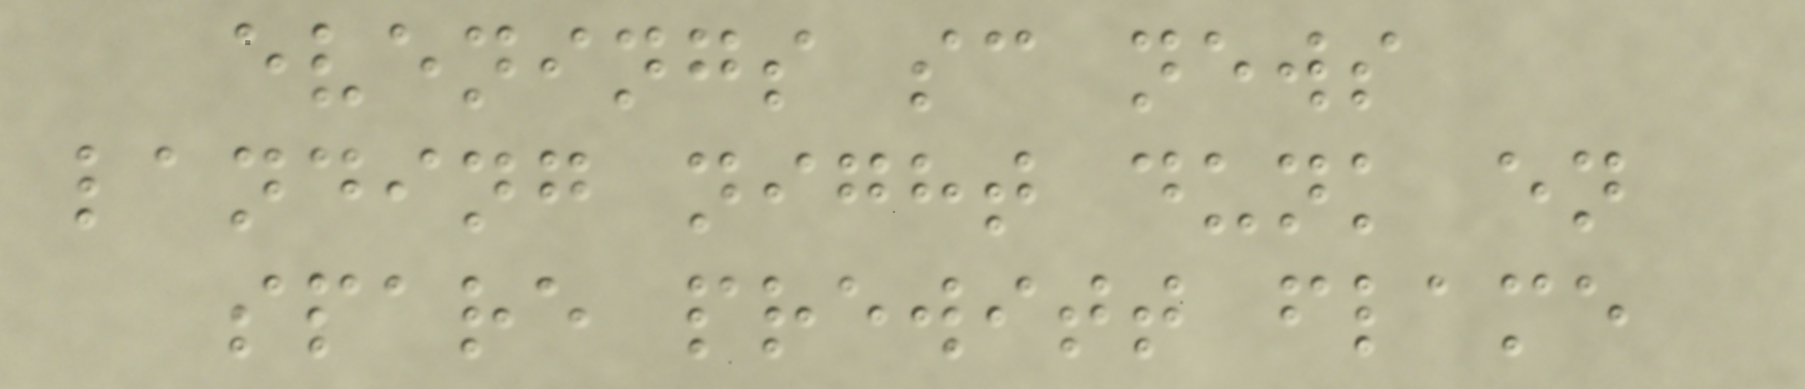evenings sc news
landing night dunk en
spare prewitt flame
